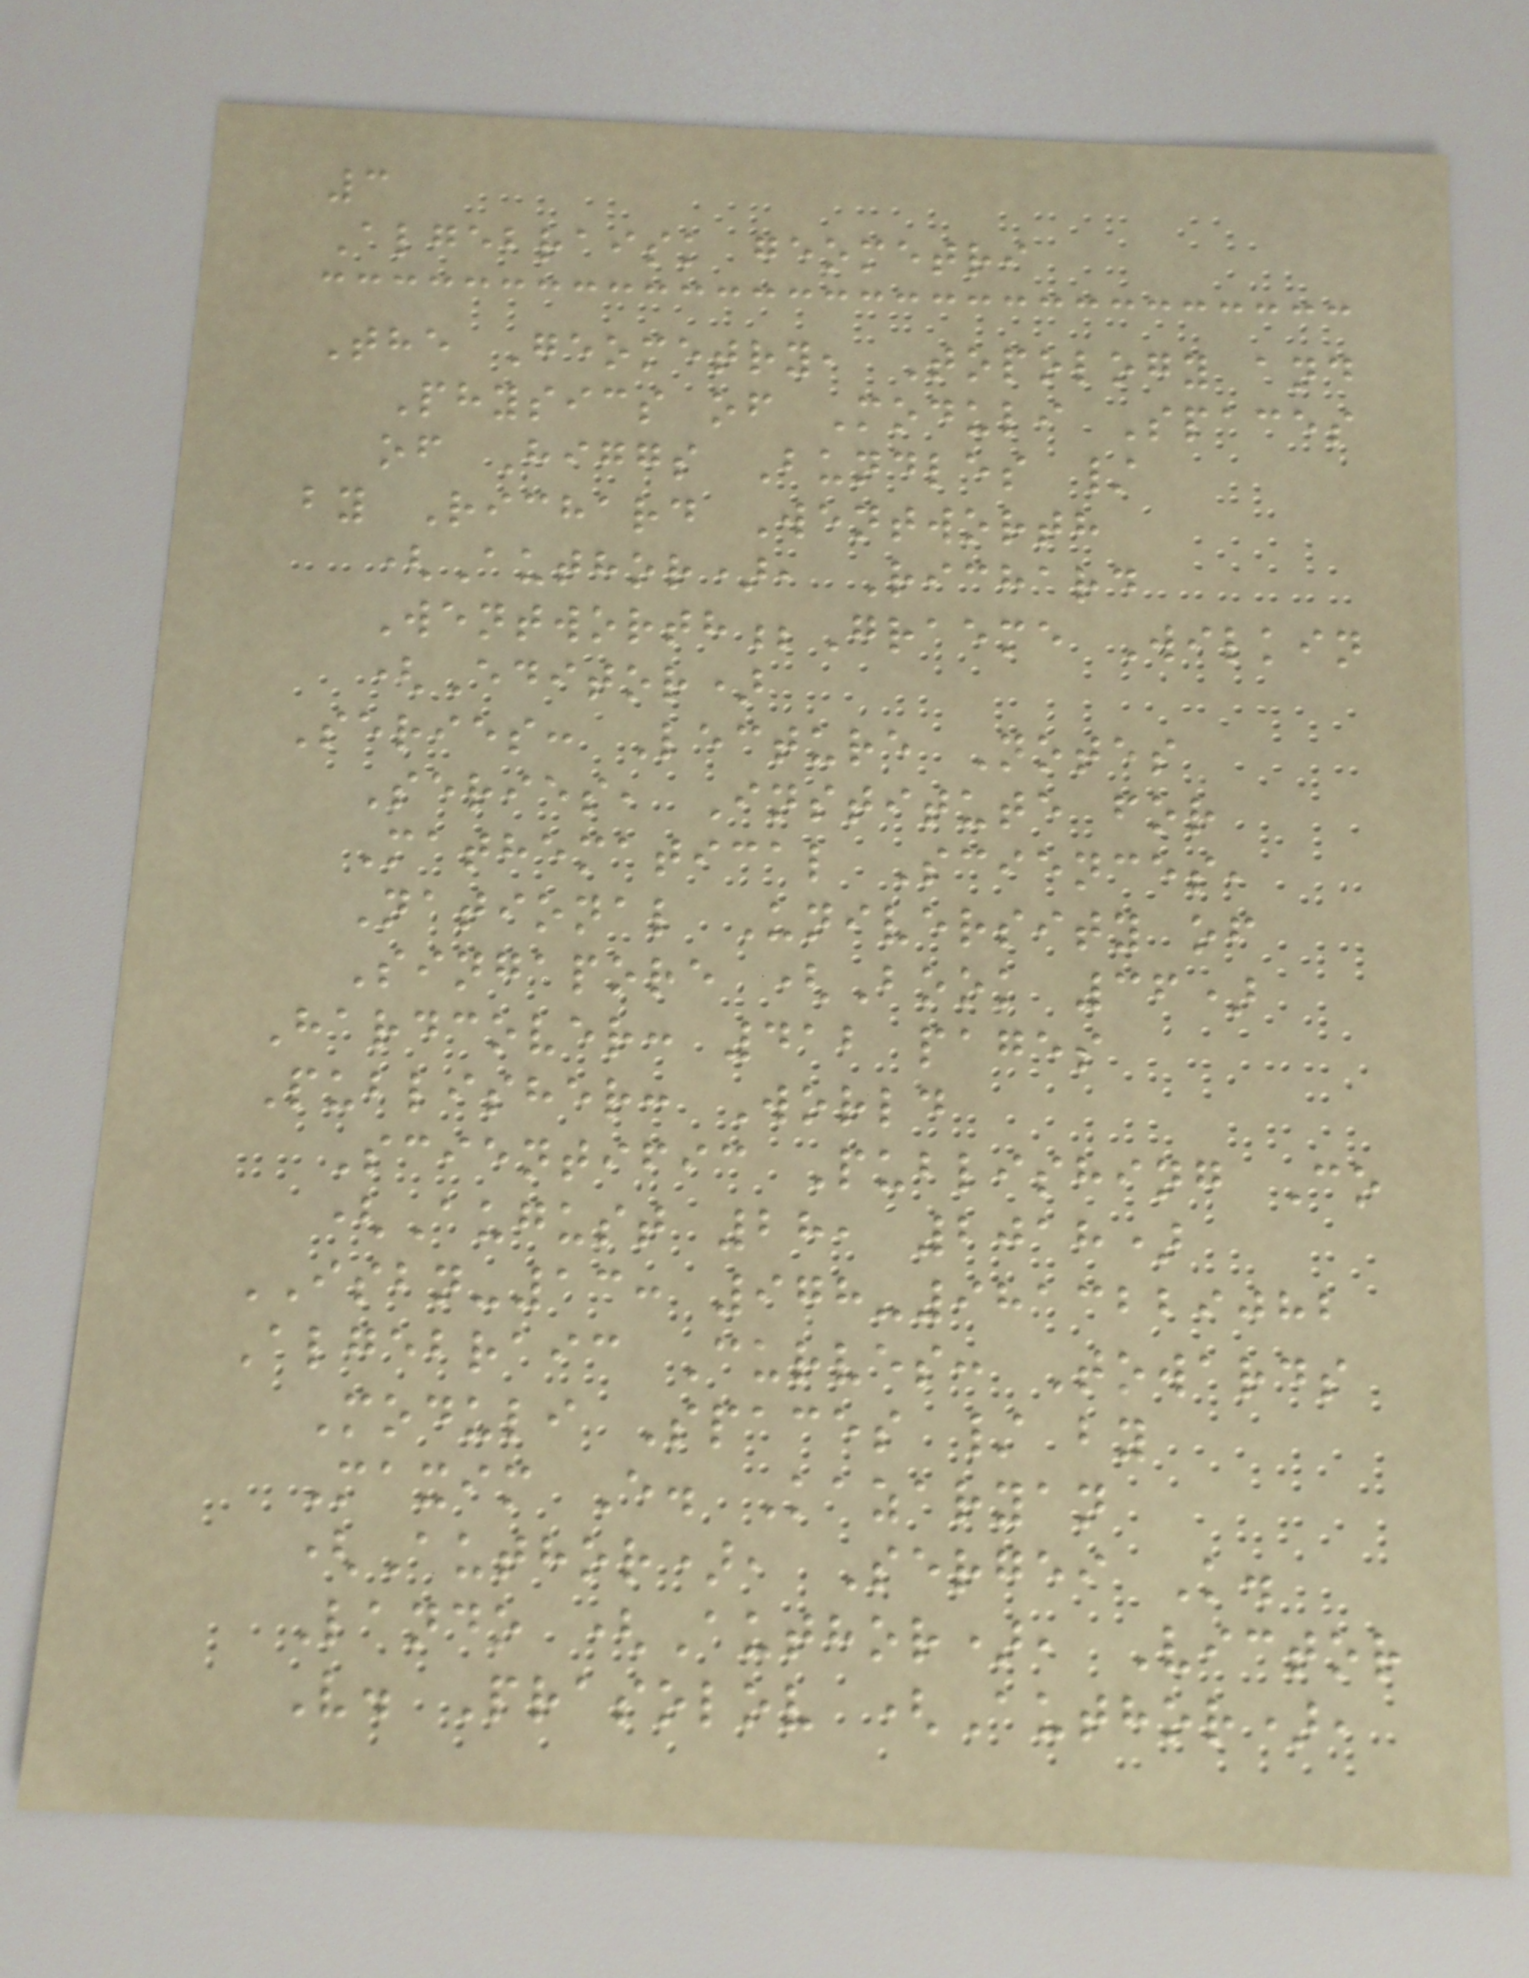3
Algebraisk geometri
The Geometry, Topology and
Physics of Moduli Spaces
of Higgs Bundles /
by Richard Wentworth
(Author), Richard
Wentworth;Graeme Wilkin
(Editor)
Series: Lecture Notes
Series, Institute for
Mathematical Sciences,
National University of
Singapore (Book 36)
Hardcover: 412 pages
Publisher: World
Scientific Publishing Co
(August 28, 2018)
ISBN-13: 978-9813229082
Algebraic Curves: Towards
Moduli Spaces / by
Maxim E. Kazaryan
(Author), Sergei K.
Lando (Author), Victor
V. Prasolov (Author),
